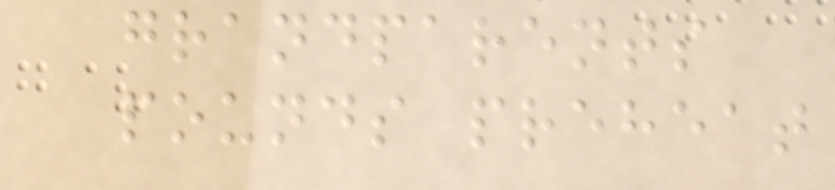grandparents
pounds preheat
